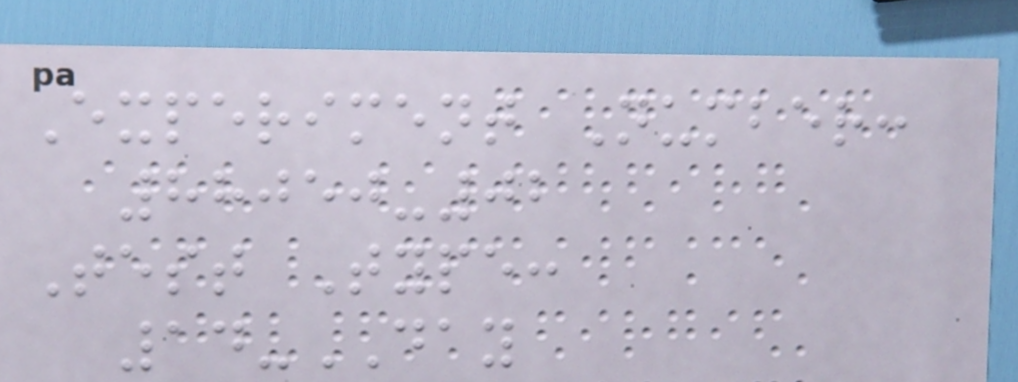Experiment Number:
88050-02
Test Type:
14-DAY
